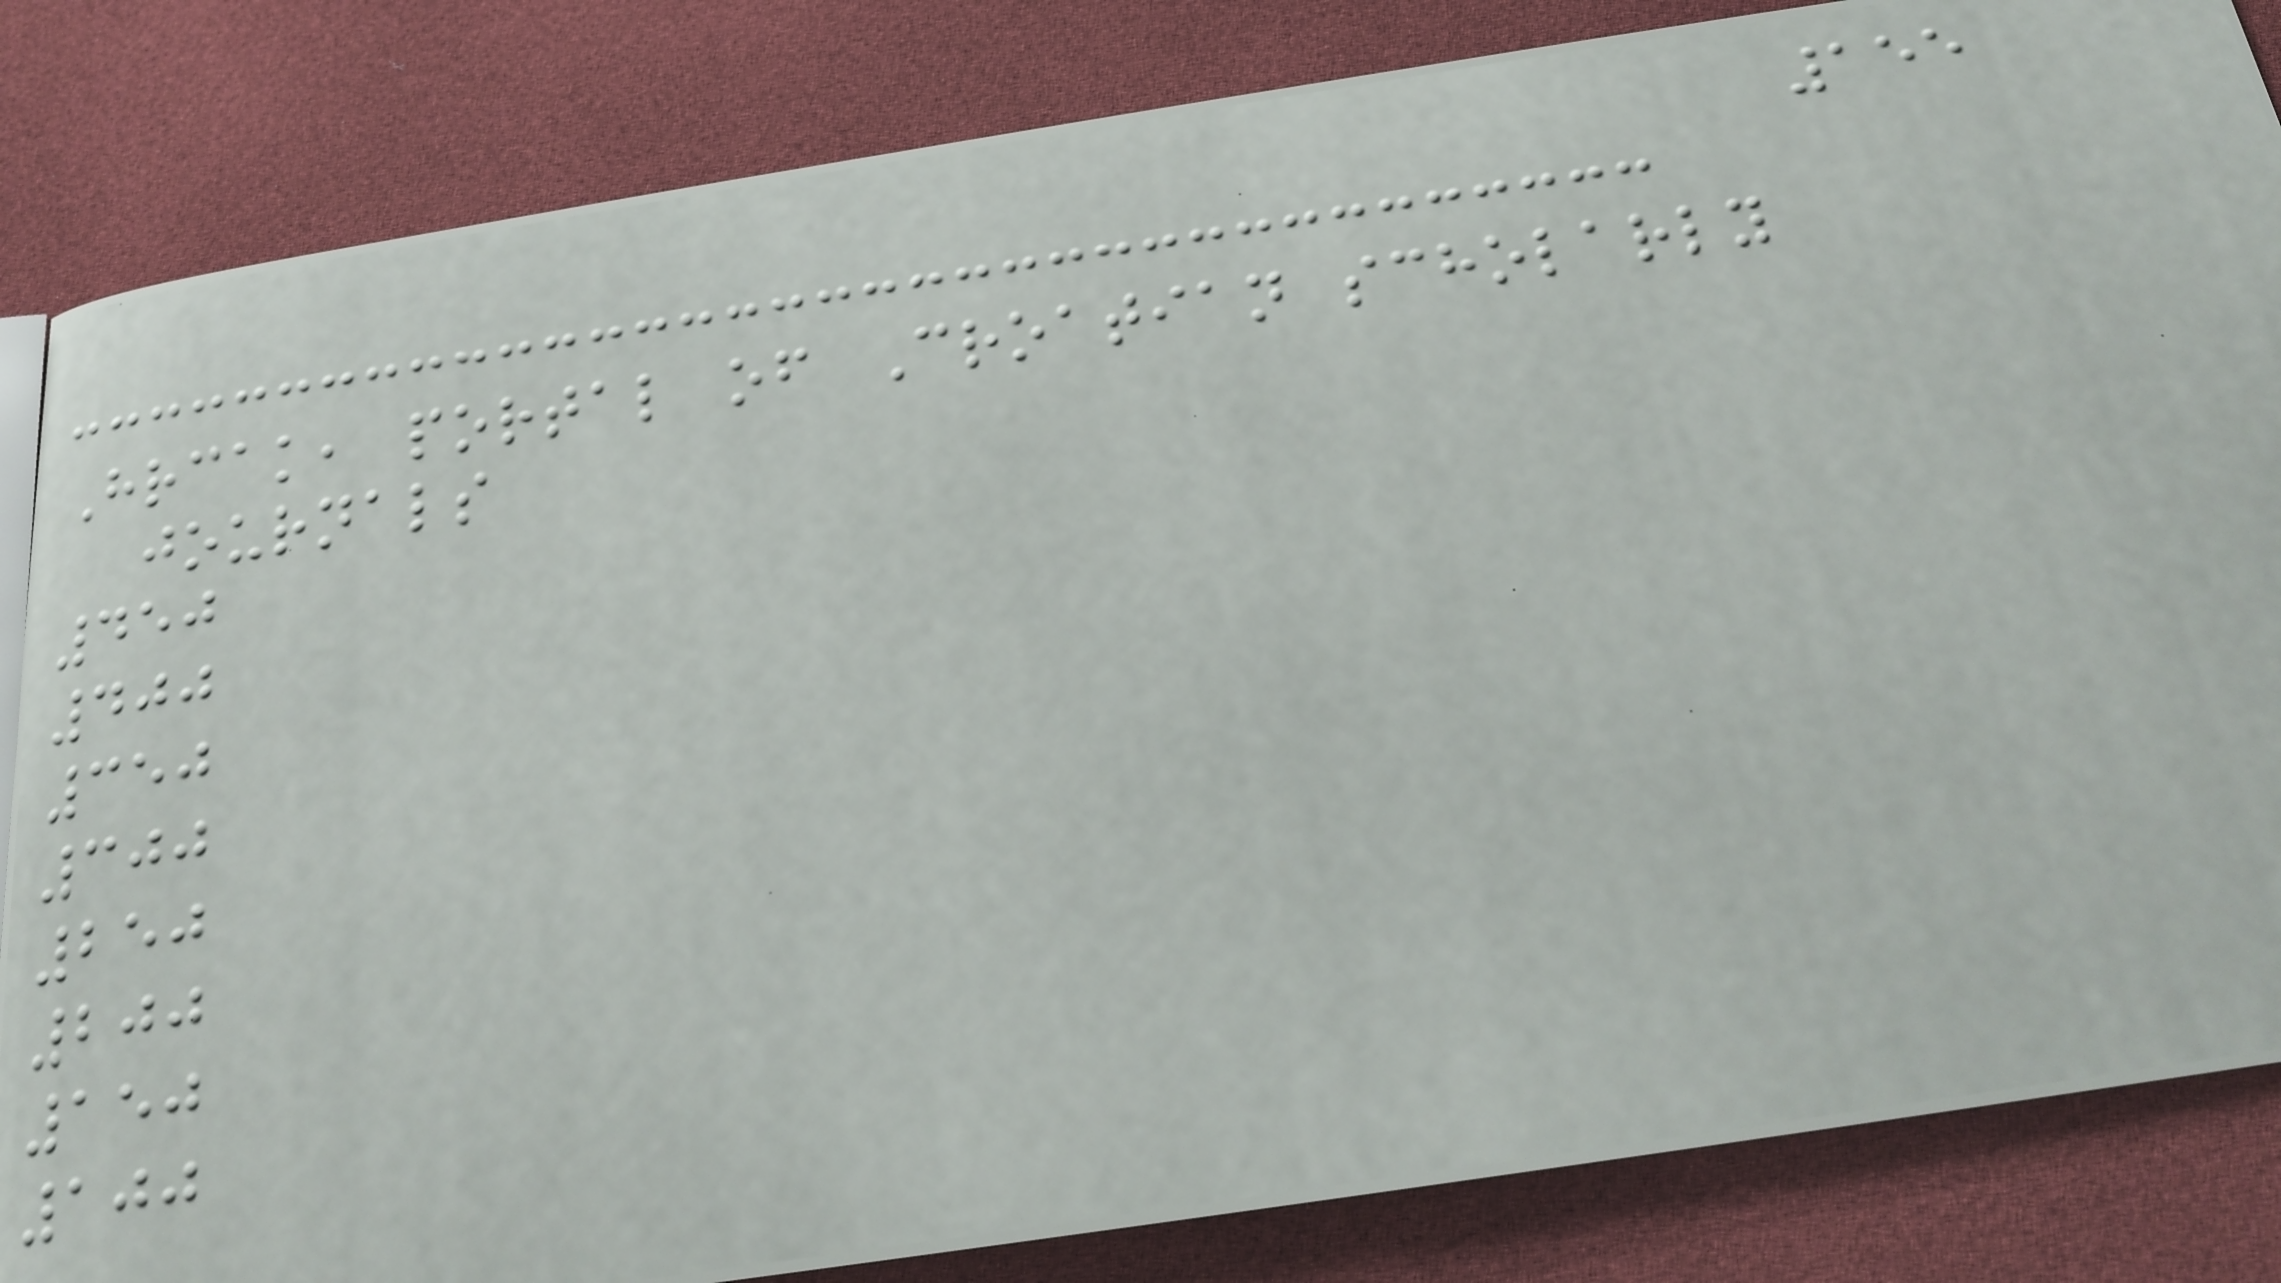155
Hrcak, portal of Croatian scholarly
journals
450
400
350
300
250
200
150
100
